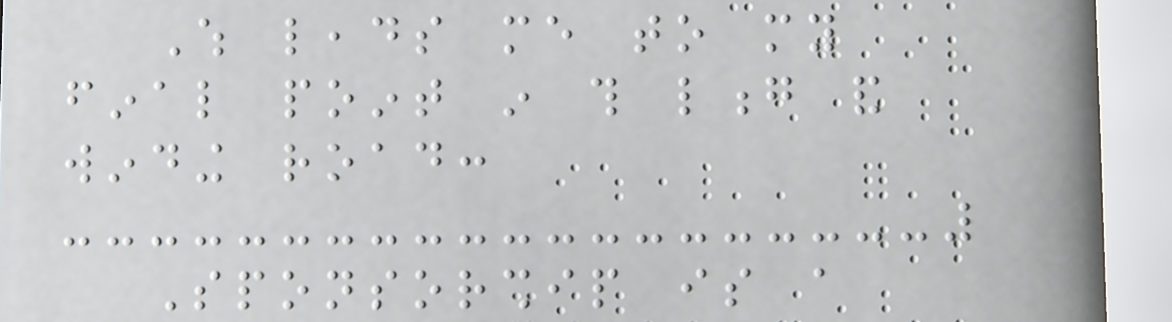Which leads me to my
final point in this long and
winding road:
Sponsorship is a
